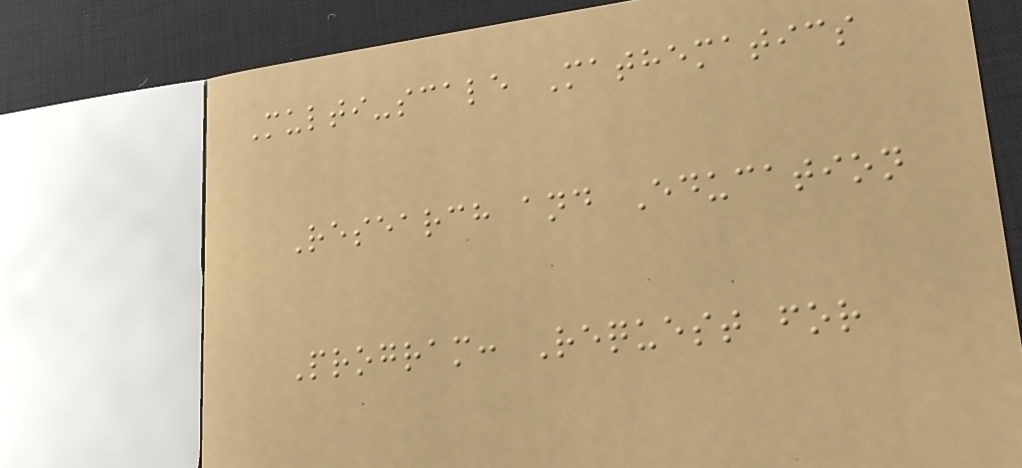Multi-scale Mathematics
Research and Education
Program: Request for
